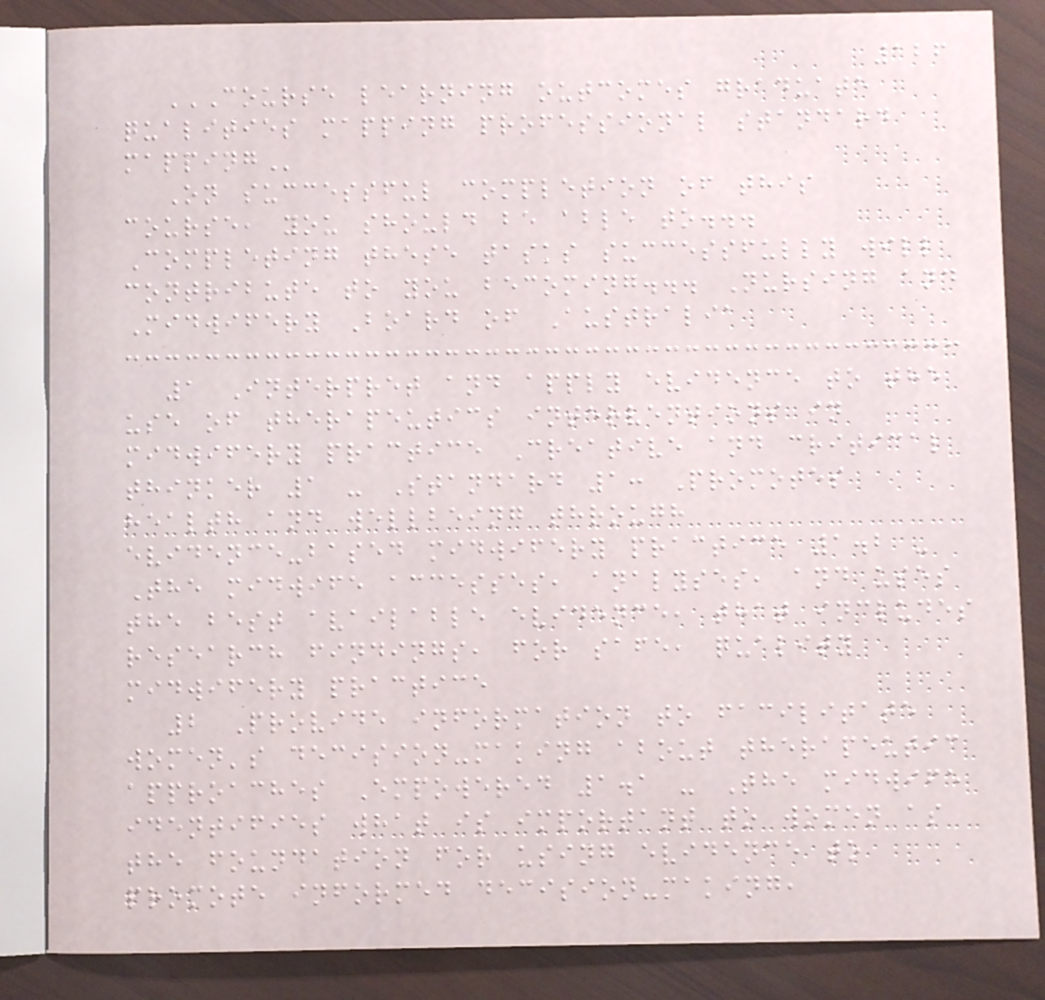126
COURSE LEARNING OUTCOMES GRADUATE
QUALITIES MAPPING PROFESSIONAL STANDARD
MAPPING
On successful completion of this
course, you should be able to...
Completing these tasks successfully will
contribute to you becoming... Nursing and
Midwifery Board of Australia
1 Interpret and apply evidence to the
use of therapeutics interventions in
midwifery practice Creative and critical
thinker 1 - Standard 1: Promotes
health and wellbeing through
evidence-based midwifery practice 1.2 -
The midwife accesses, analyses, and uses
the best available evidence, that includes
research findings, for safe, quality
midwifery practice
2 Provide information to facilitate
women's decision-making about therapeutic
approaches Empowered 1.1 - The midwife
identifies what is important to women as
the foundation for using evidence to
promote informed decision-making,
